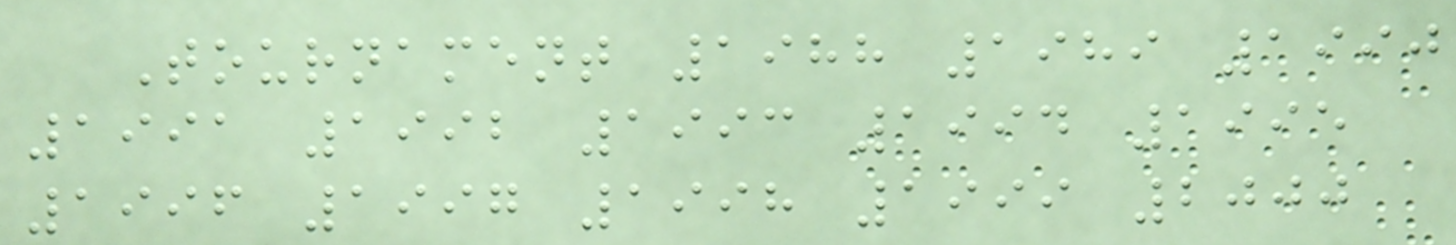Tournament 1988 1989 1990
1991 1992 1993 1994 1995
1996 1997 1998 1999 2000
